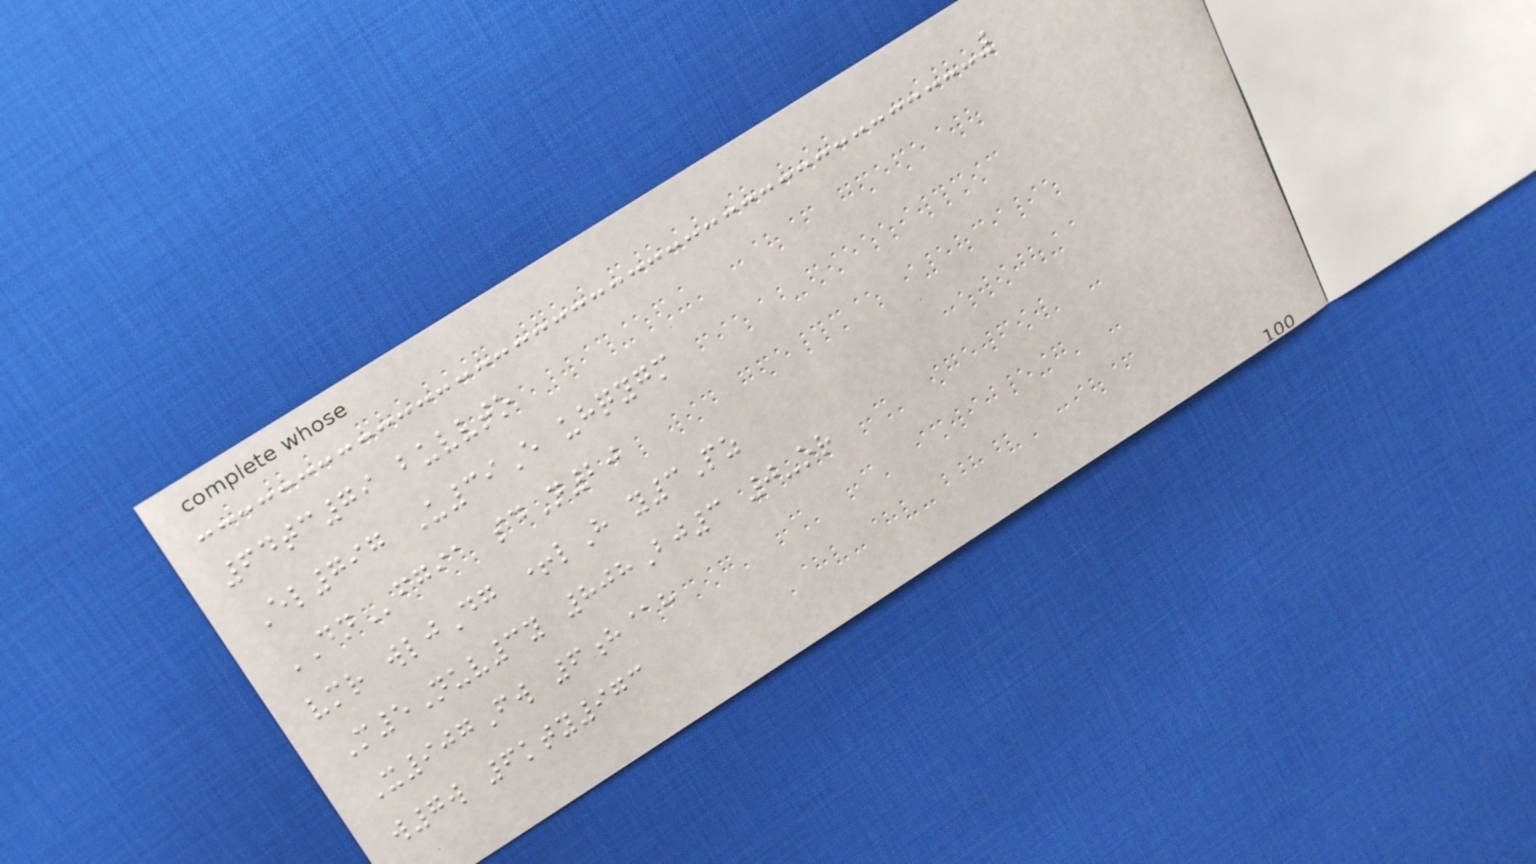64tc79 buvvto
El797 U39E uhqygm
DNfgia sdN20
vmr wljDg +lH y3Pz
M5Nuv3y 808Bj3 0-or
X907Fw 6h@h
w7w 6kty973
